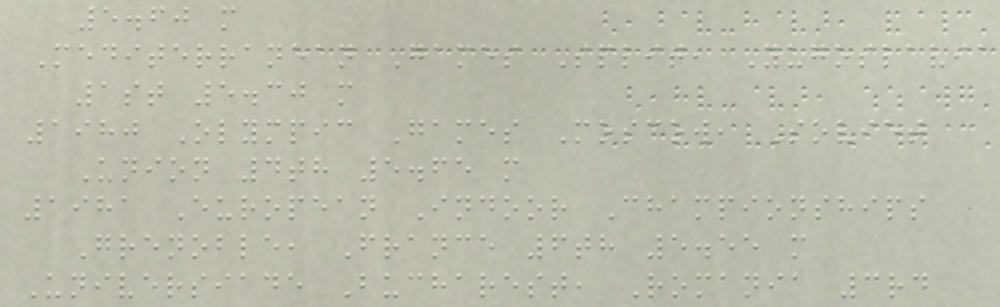5.60 m
Mediterranean Games Split, Yugoslavia
1st 5.30 m
1980 Olympic Games Moscow, Soviet
Union 4th 5.65 m
1981 European Indoor Championships
Grenoble, France 6th 5.55 m
Universiade Bucharest, Romania 3rd
